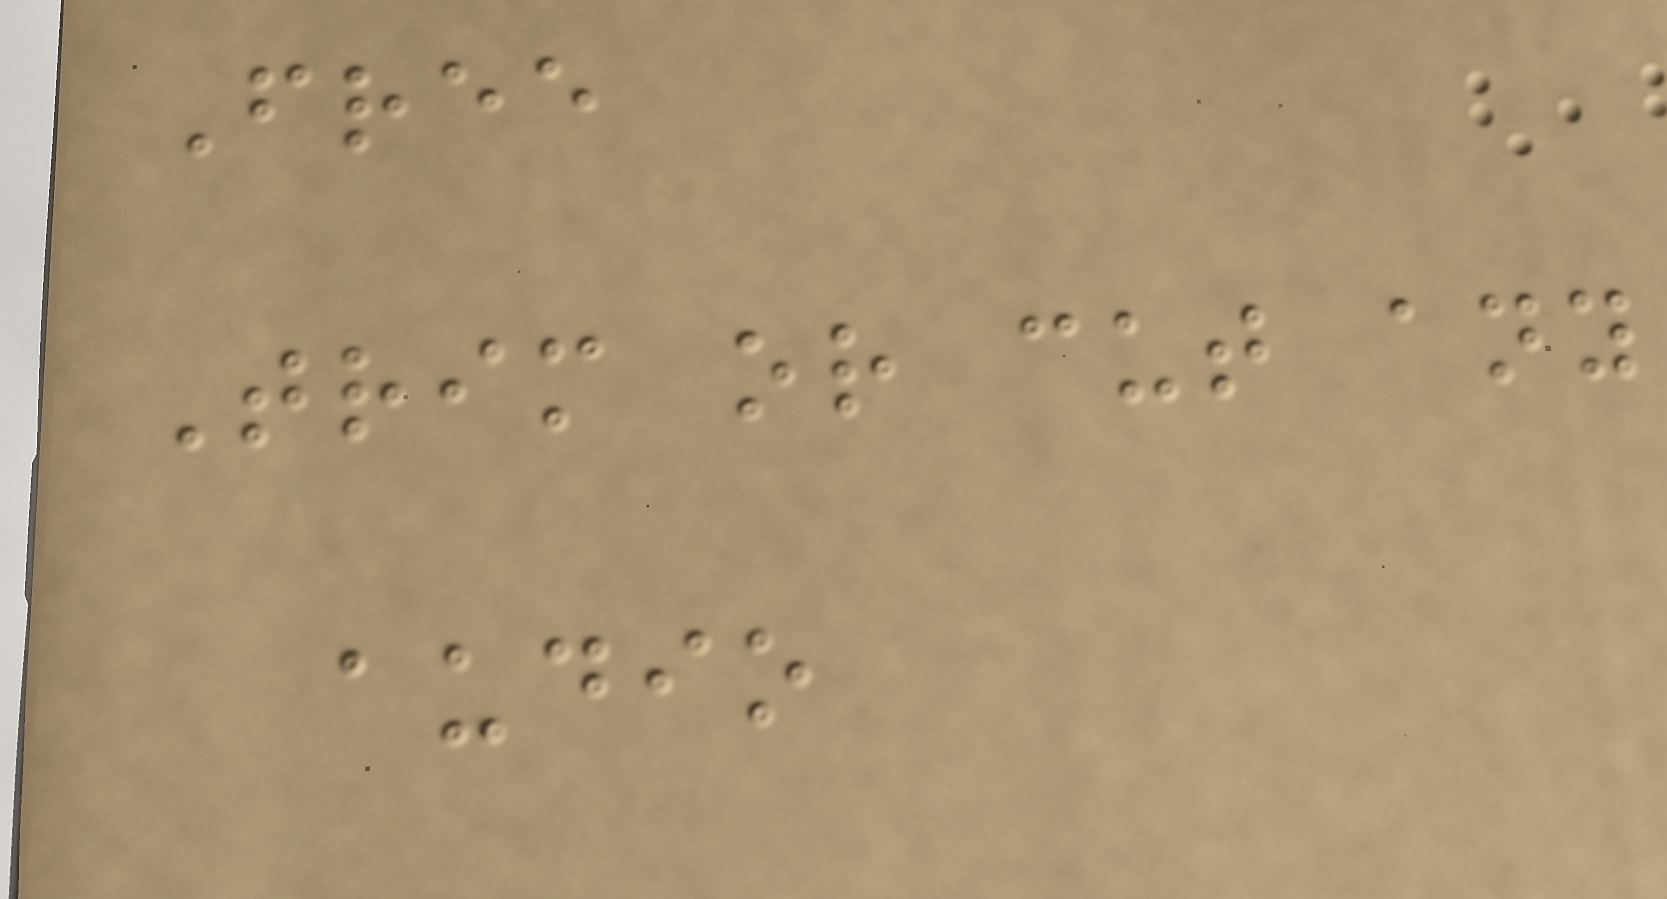Free
Trim or cut any
audio
